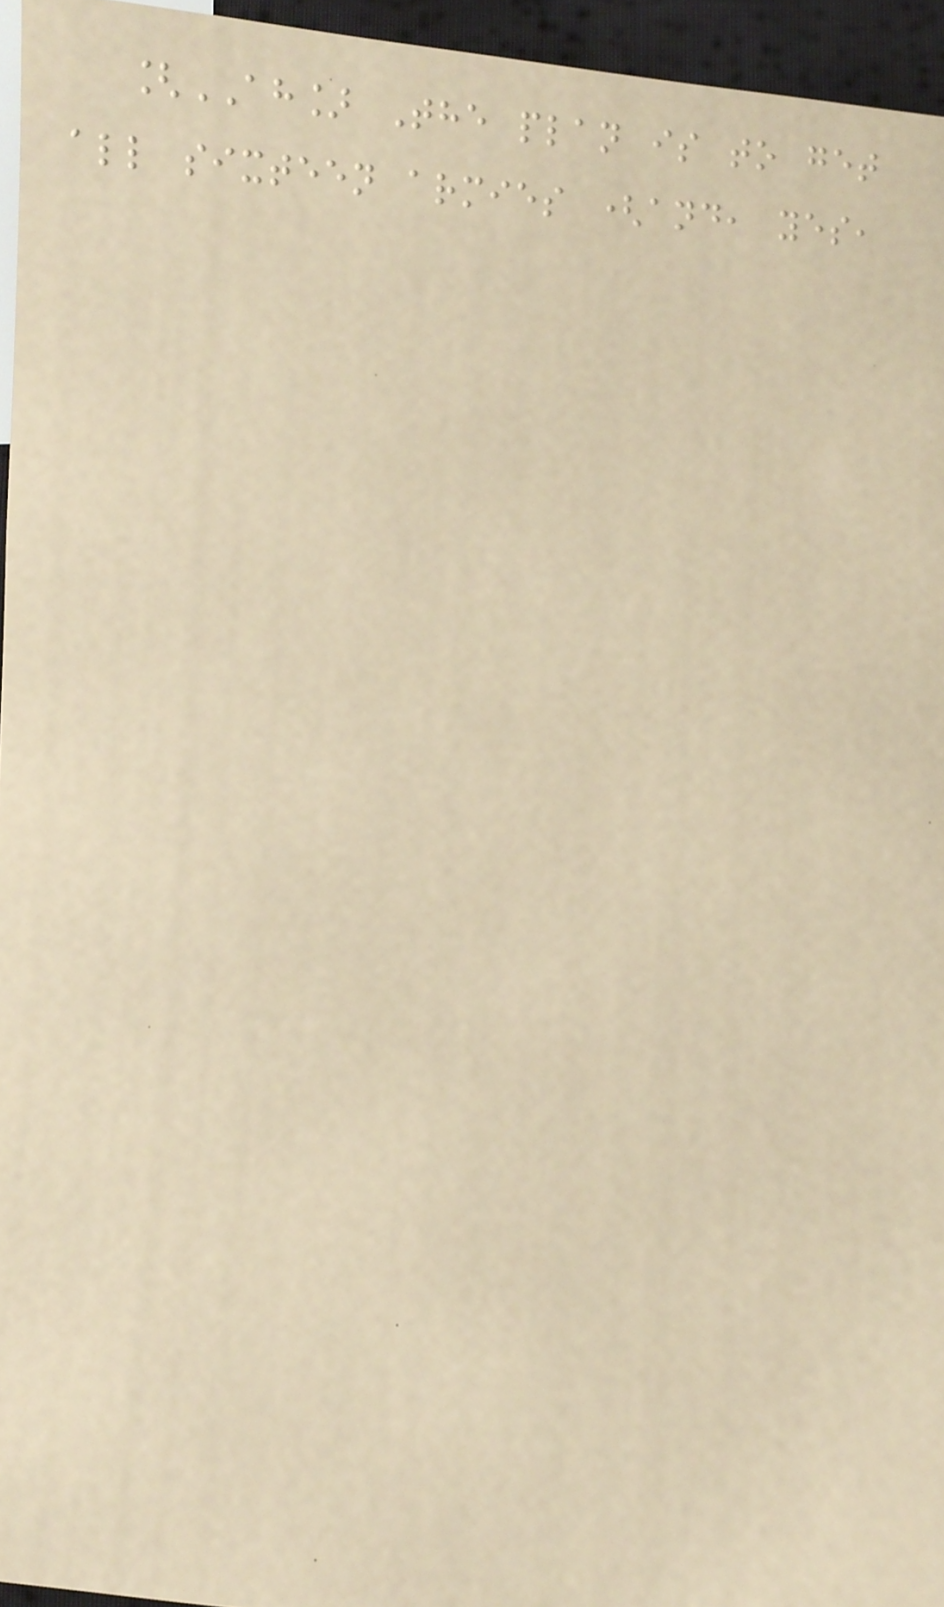[AH] The plan is to get
all sixteen armies (and, yes,
